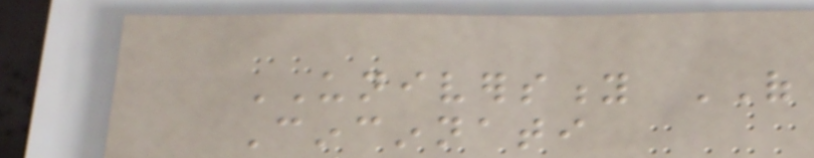UNIVERSITY OF
Cincinnati
